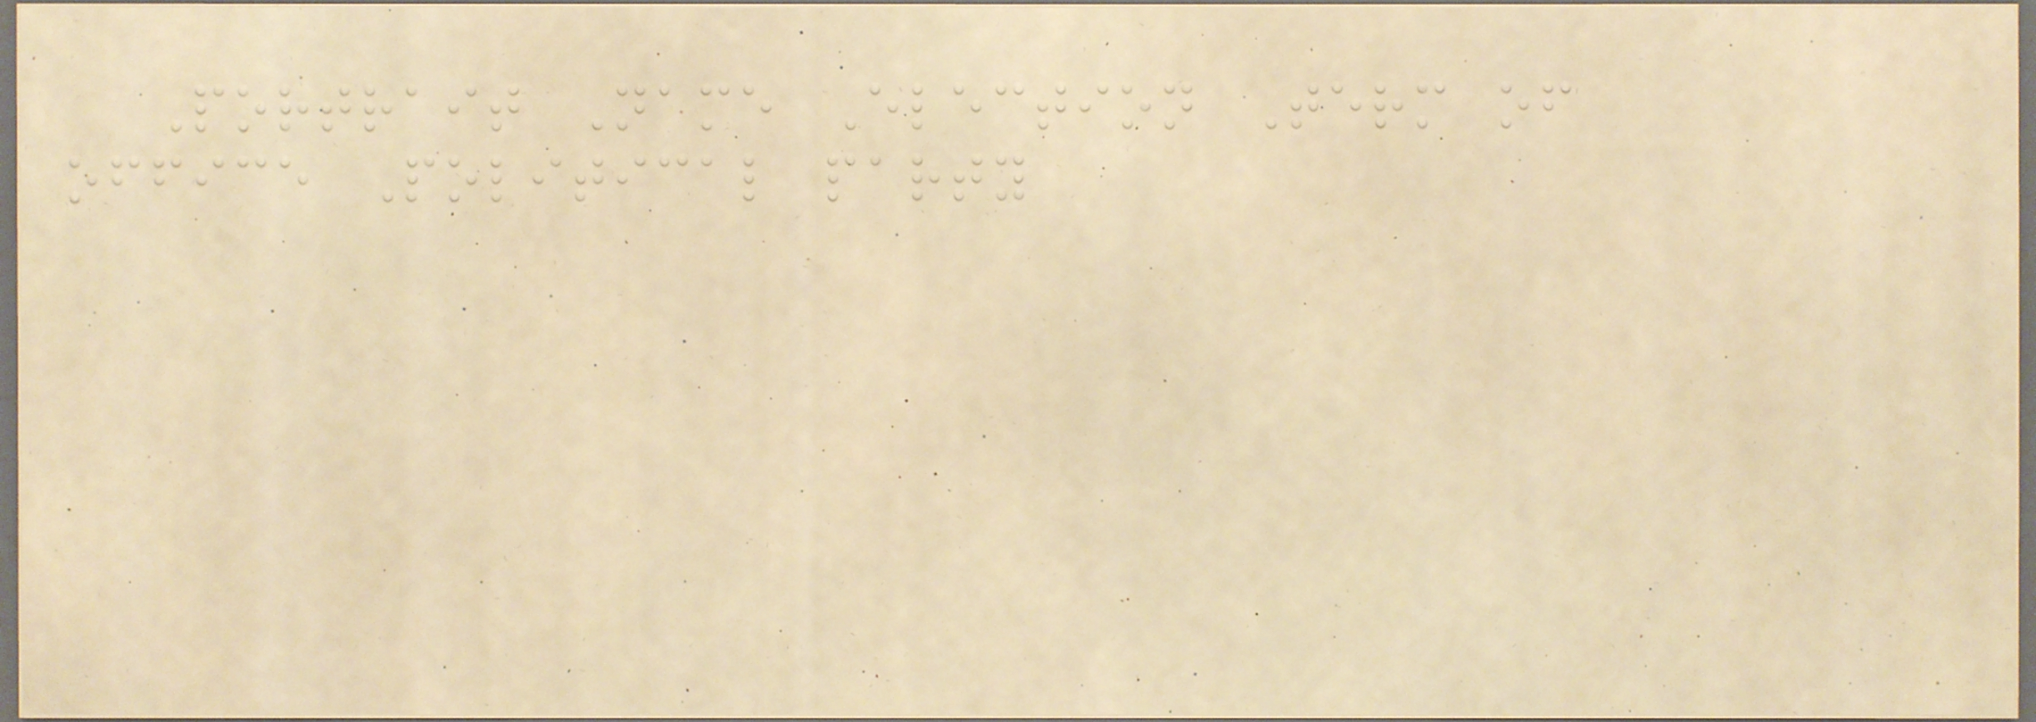Portrait Name Election Term of
office Political party
